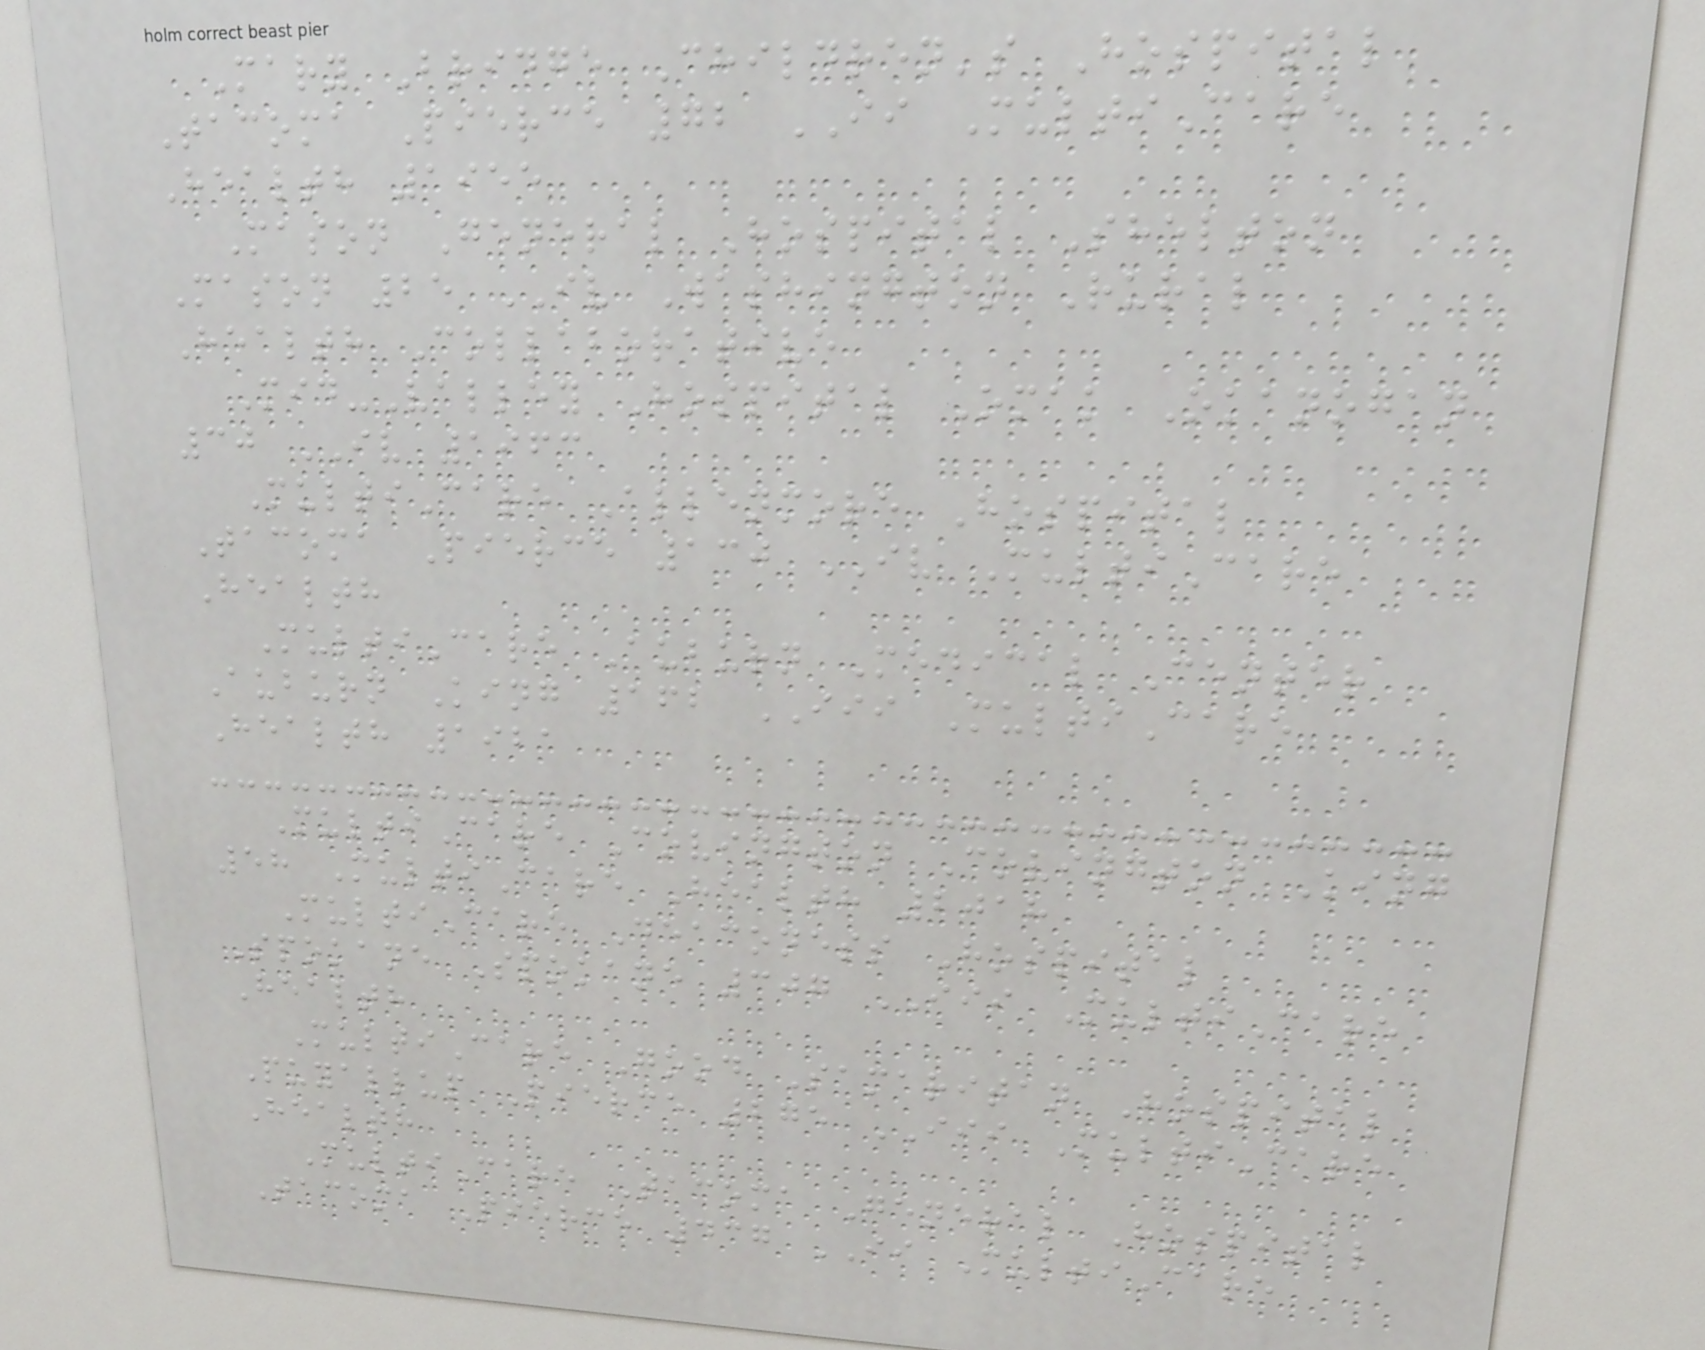Mary Bridge Children's Hospital
Tacoma Pierce 72 II MultiCare
Health 1955
Mason General Hospital Shelton
Mason 25 IV Washington Rural
Health Collaborative
Mid-Valley Hospital Omak Okanogan
30 IV 1963
MultiCare Allenmore Hospital
Tacoma Pierce 130 IV MultiCare
Health
MultiCare Auburn Medical Center
Auburn King 162 III MultiCare
Health 1921
MultiCare Covington Covington King
58 MultiCare Health 2018
MultiCare Deaconess Hospital
Spokane Spokane 307 III MultiCare
Health
MultiCare Good Samaritan Hospital
Puyallup Pierce 275 III MultiCare
Health
MultiCare Tacoma General Hospital
Tacoma Pierce 437 II MultiCare
